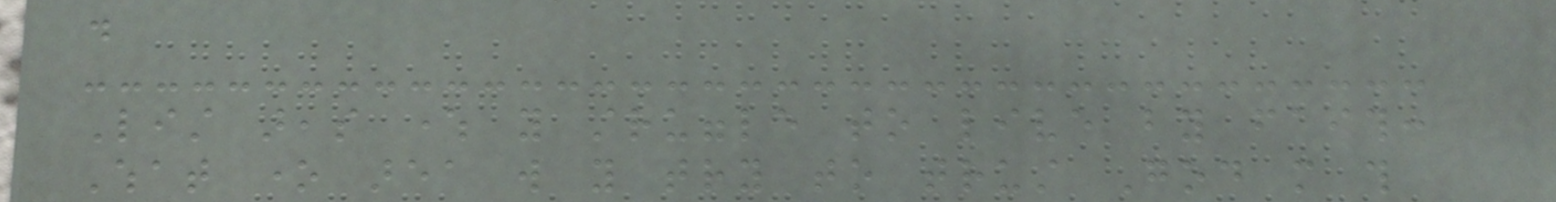.
List areas where you struggle to live by faith:
What one area will you try to trust God more this
